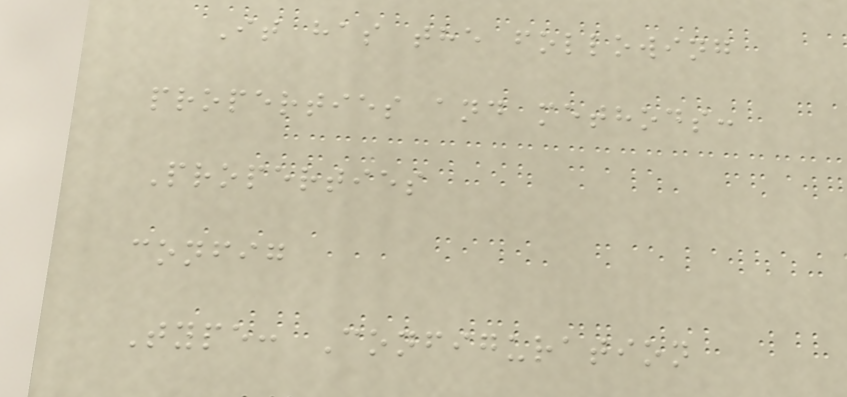It has the following
properties and methods:
Properties
config
Type: Configuration
